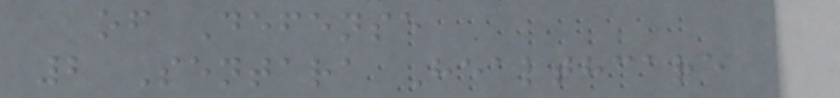of Defense
2 Sentara Healthcare
